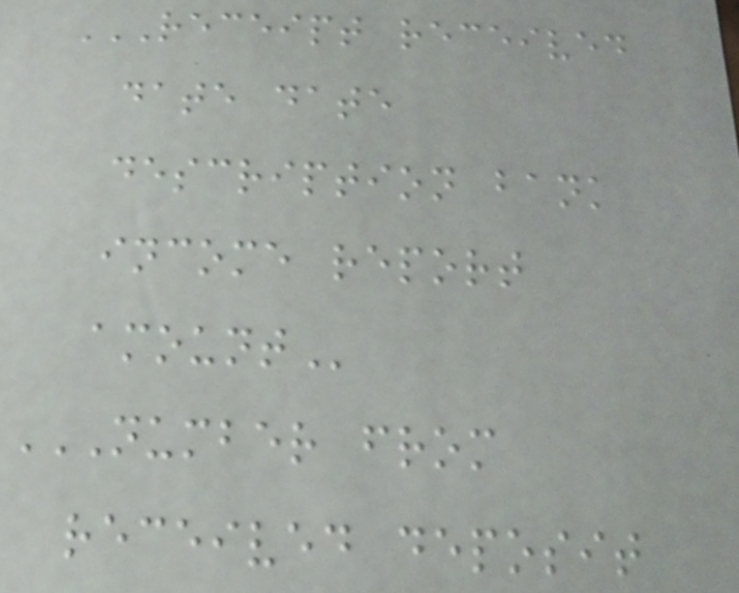RECEIPT RECEIVED
DATE DATE
DESCRIPTION BANK
INCOME REPORT
AMOUNT
NUMBER FROM
RECEIVED DEPOSIT
